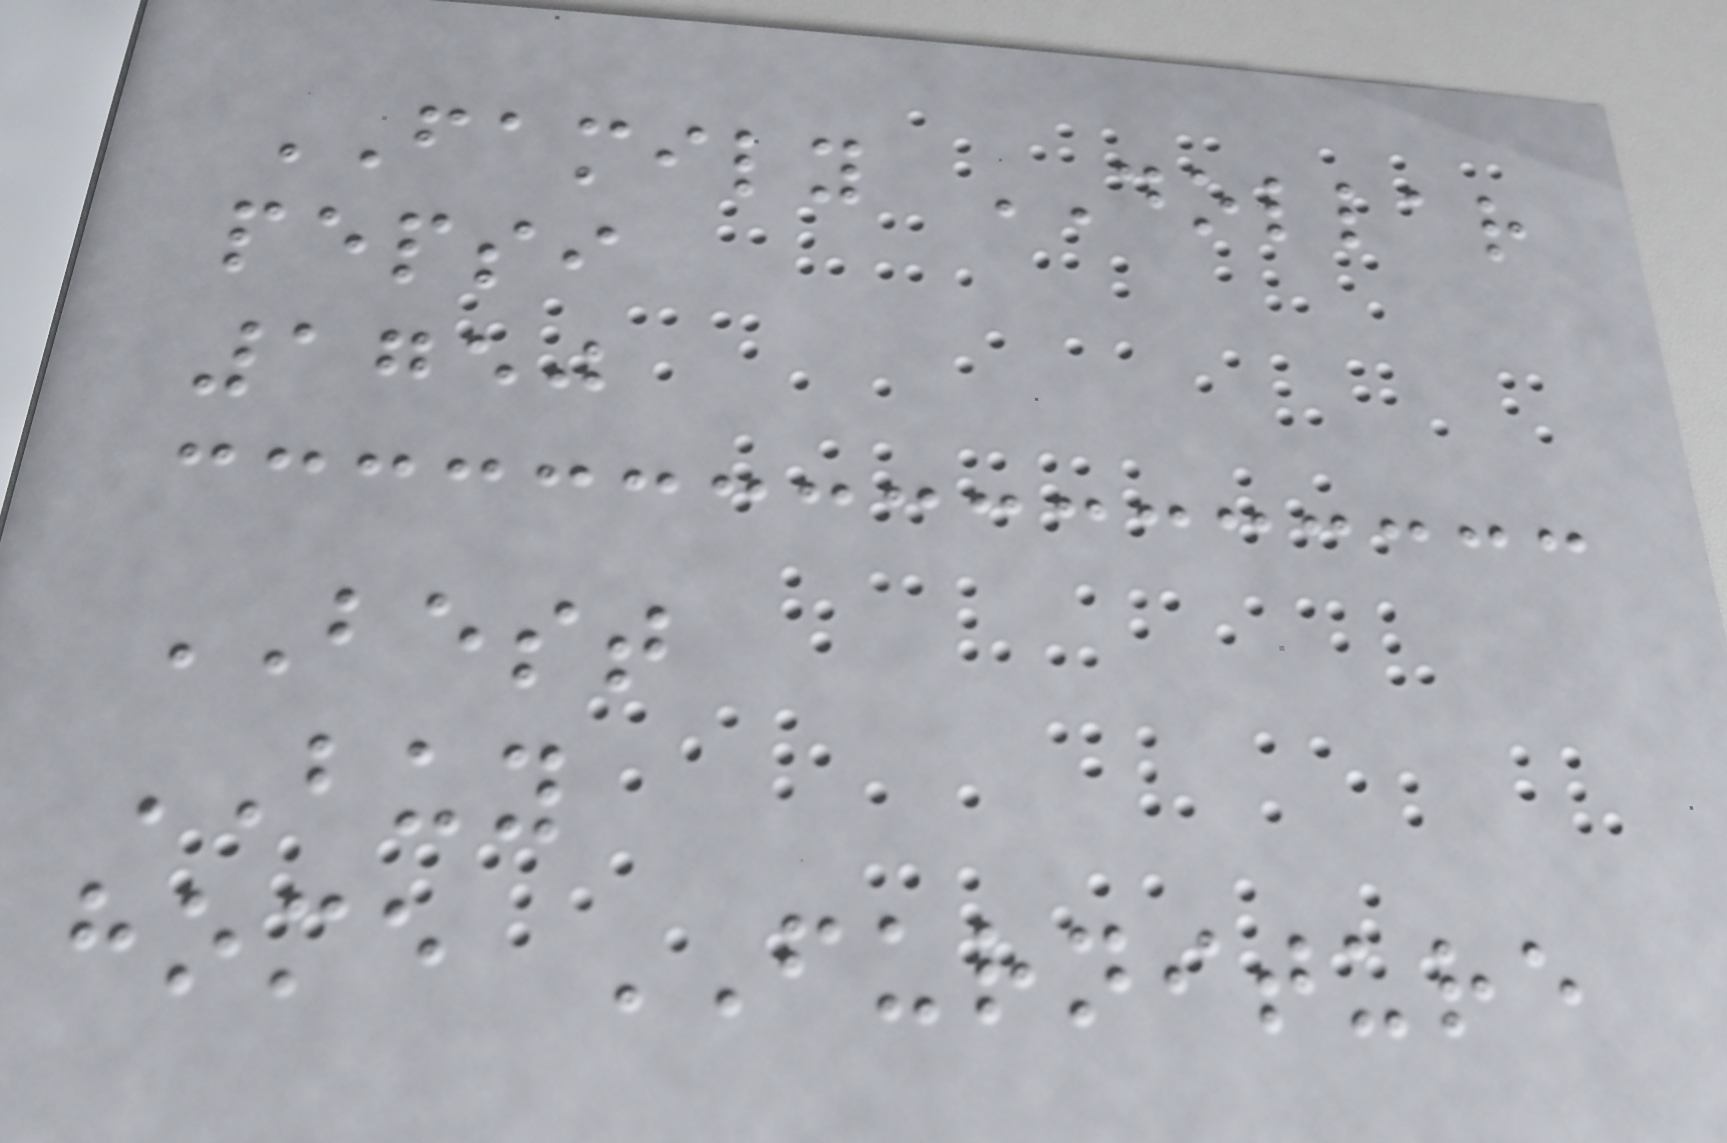FAMILY DOLLAR
pepsi
1750
BEST
BUY
home FURNITURE
